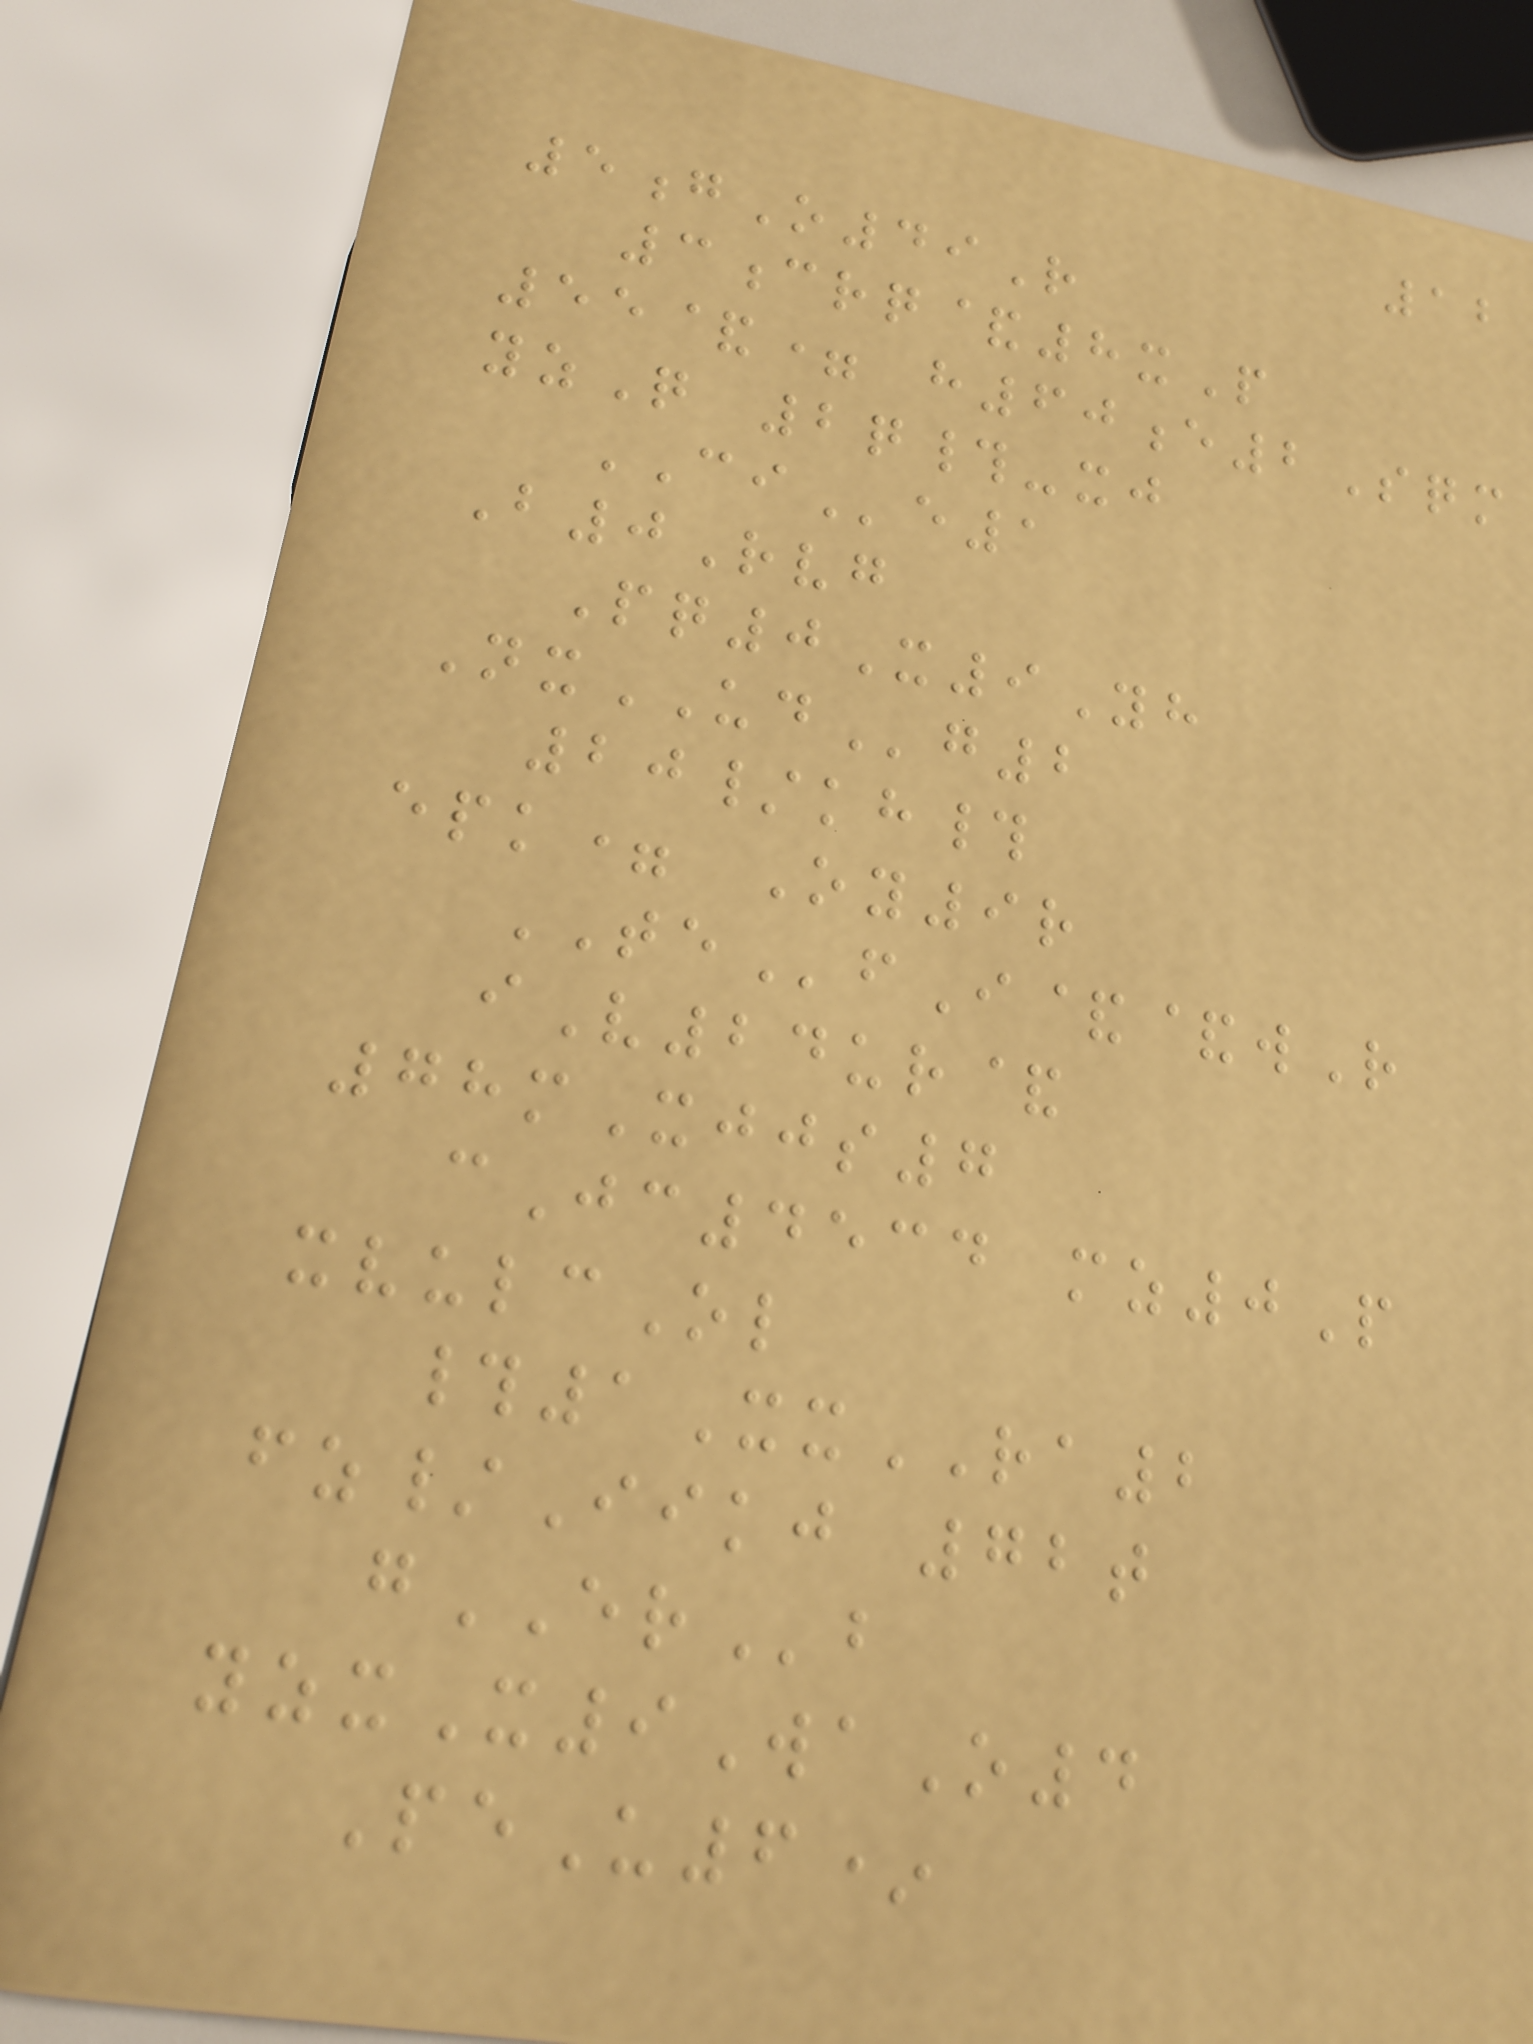12
5gO49R
3crq&8xP
55&= h60e2Sqm
yzQ 2q#-xj
CIe1
B0Rvg
Pq0X9Yh
NxUDg2
20/kh#
epk= Oy9r
TEfI&&wR
iV24ur&
78mXjjs7
cJc4534 mz0P
xvulcOl
#1XxRA2
fz/Iikj 72t
gERb
yzxX9WaO4
PeU6*
